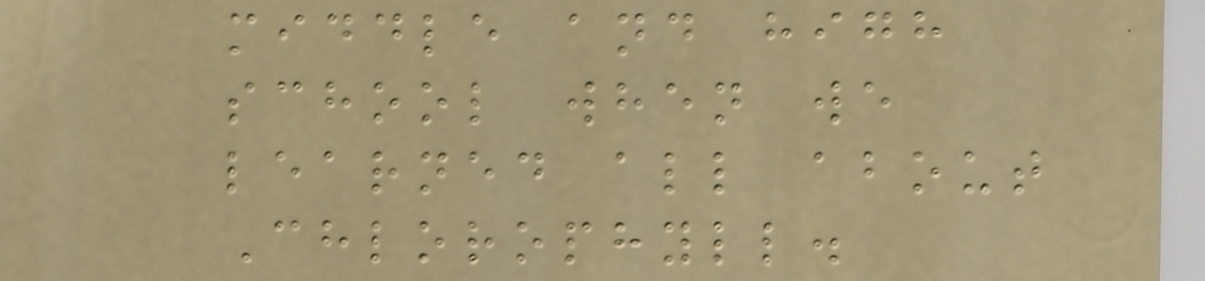middle and high
school when we
learned all about
Chlorophyll.
